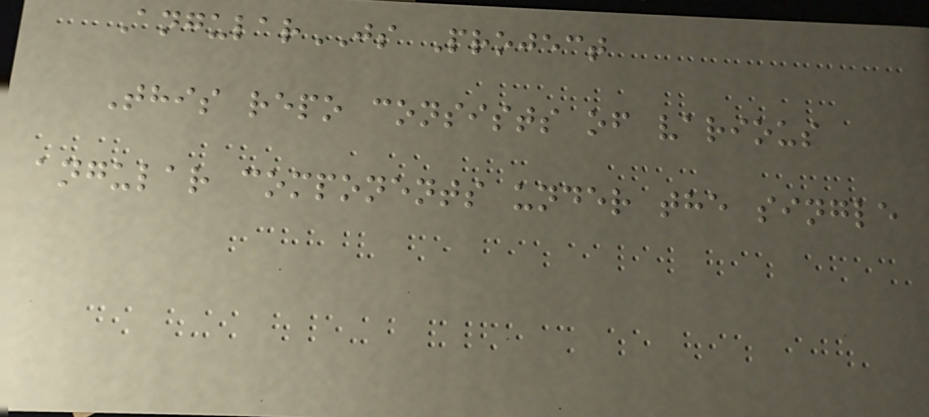AngularJS Project
This repo consists of various
angular components under the single
